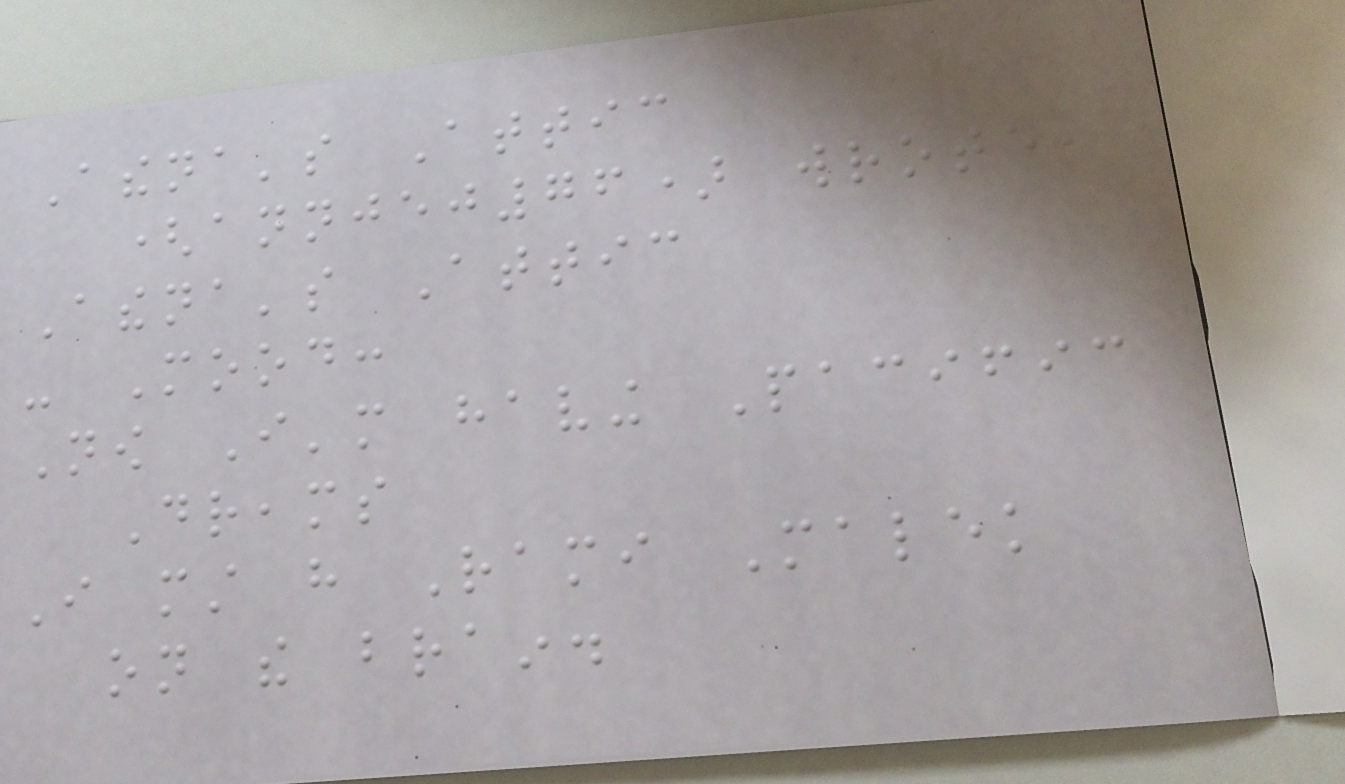Athena's Attic
(annjej76) wrote,
Athena's Attic
- Mood:
Now I'm having Pacific
Dreams
I must have Rami Malek
on the brain.
